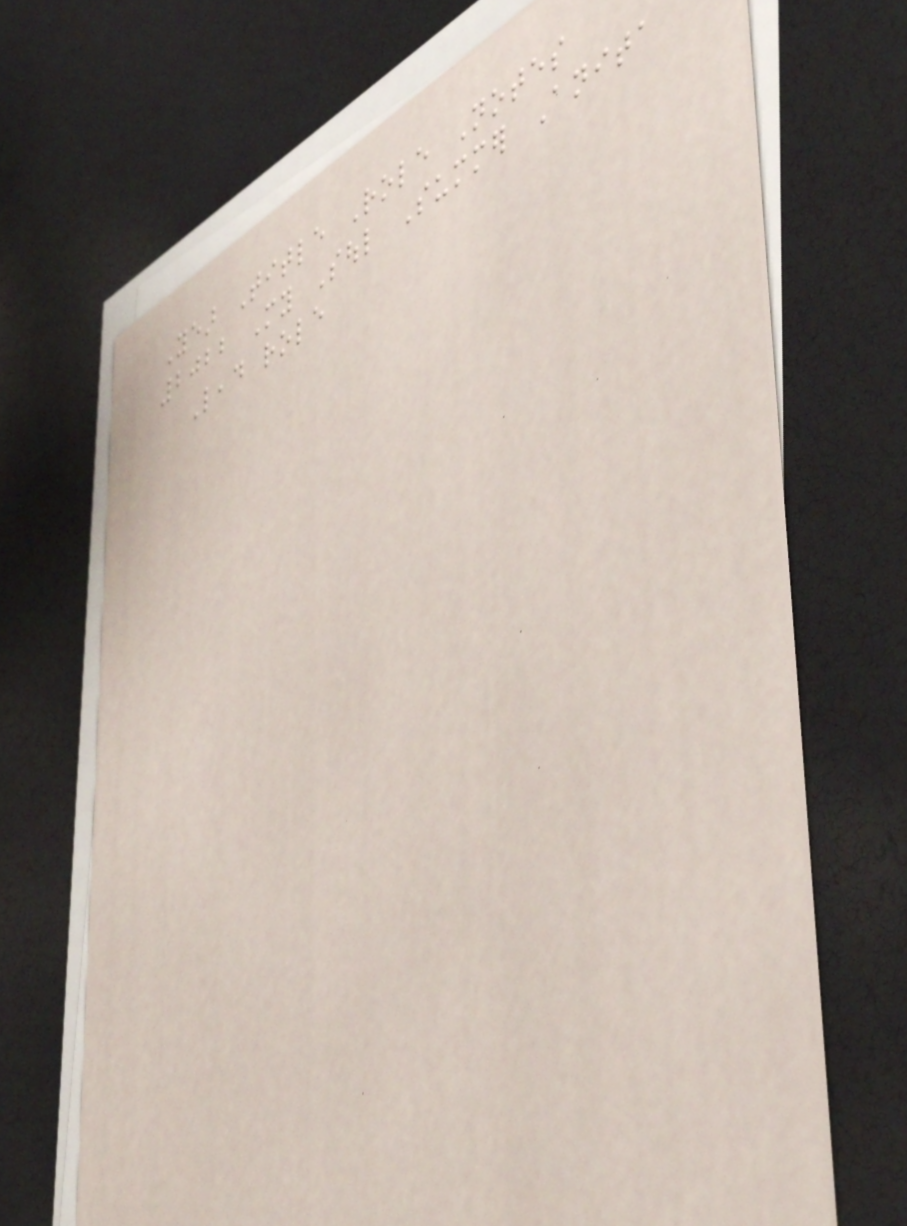Year Title Role Notes
2022 My Soul Summer Anita
Lead role
